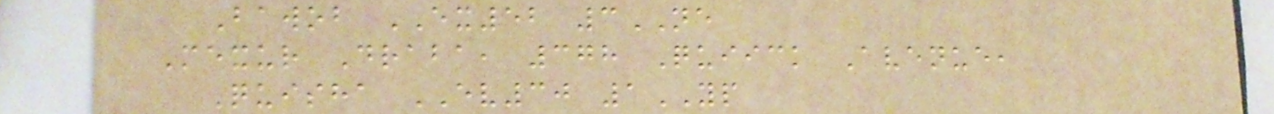Bawob EX52 3NE
Mexur Draba, 378 Quiick Avenue,
Quisha EV30 1YP
